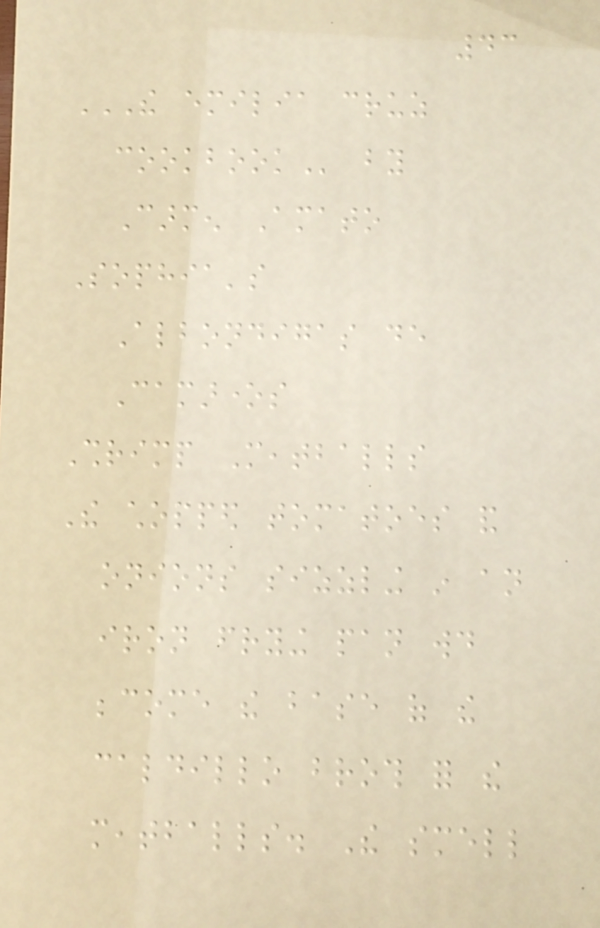43
THE EMILIA CRUZ
COOKBOOK by
Carmen Amato
Sophia's
Albondigas de
Camarones
Shrimp Meatballs
The chopped tomatoes and
onions sizzling in an
iron frying pan would
become the base of the
caldillo broth for the
meatballs. The smell
